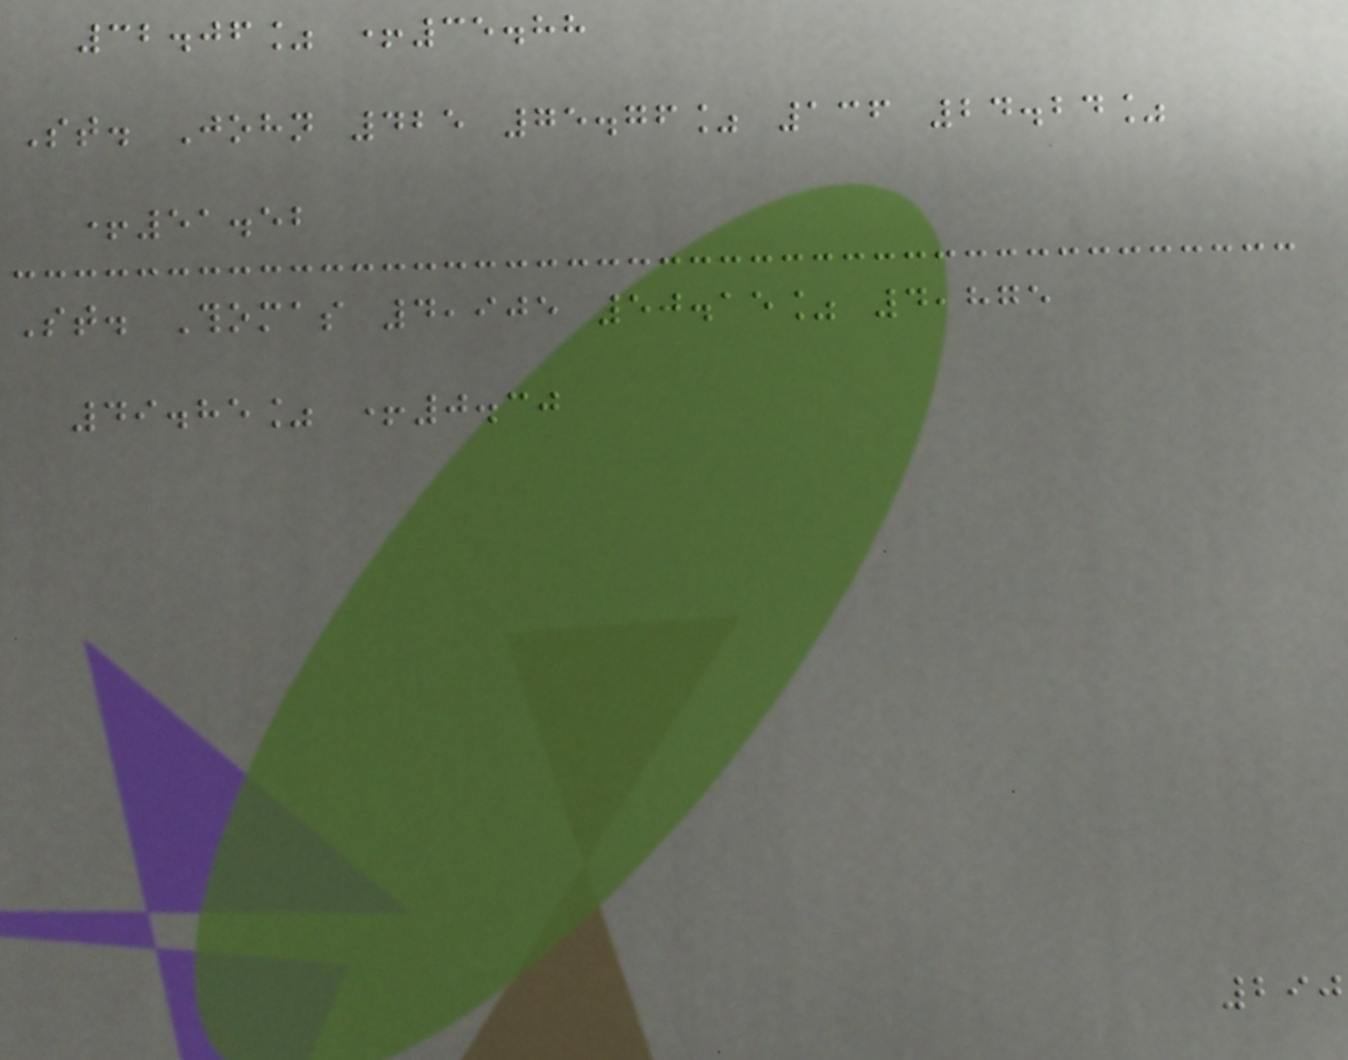32.06% +35.88
St. John 425 75.76% 136 24.24%
+51.52
St. Thomas 4,905 50.15% 4,875
49.85% +0.30
290
